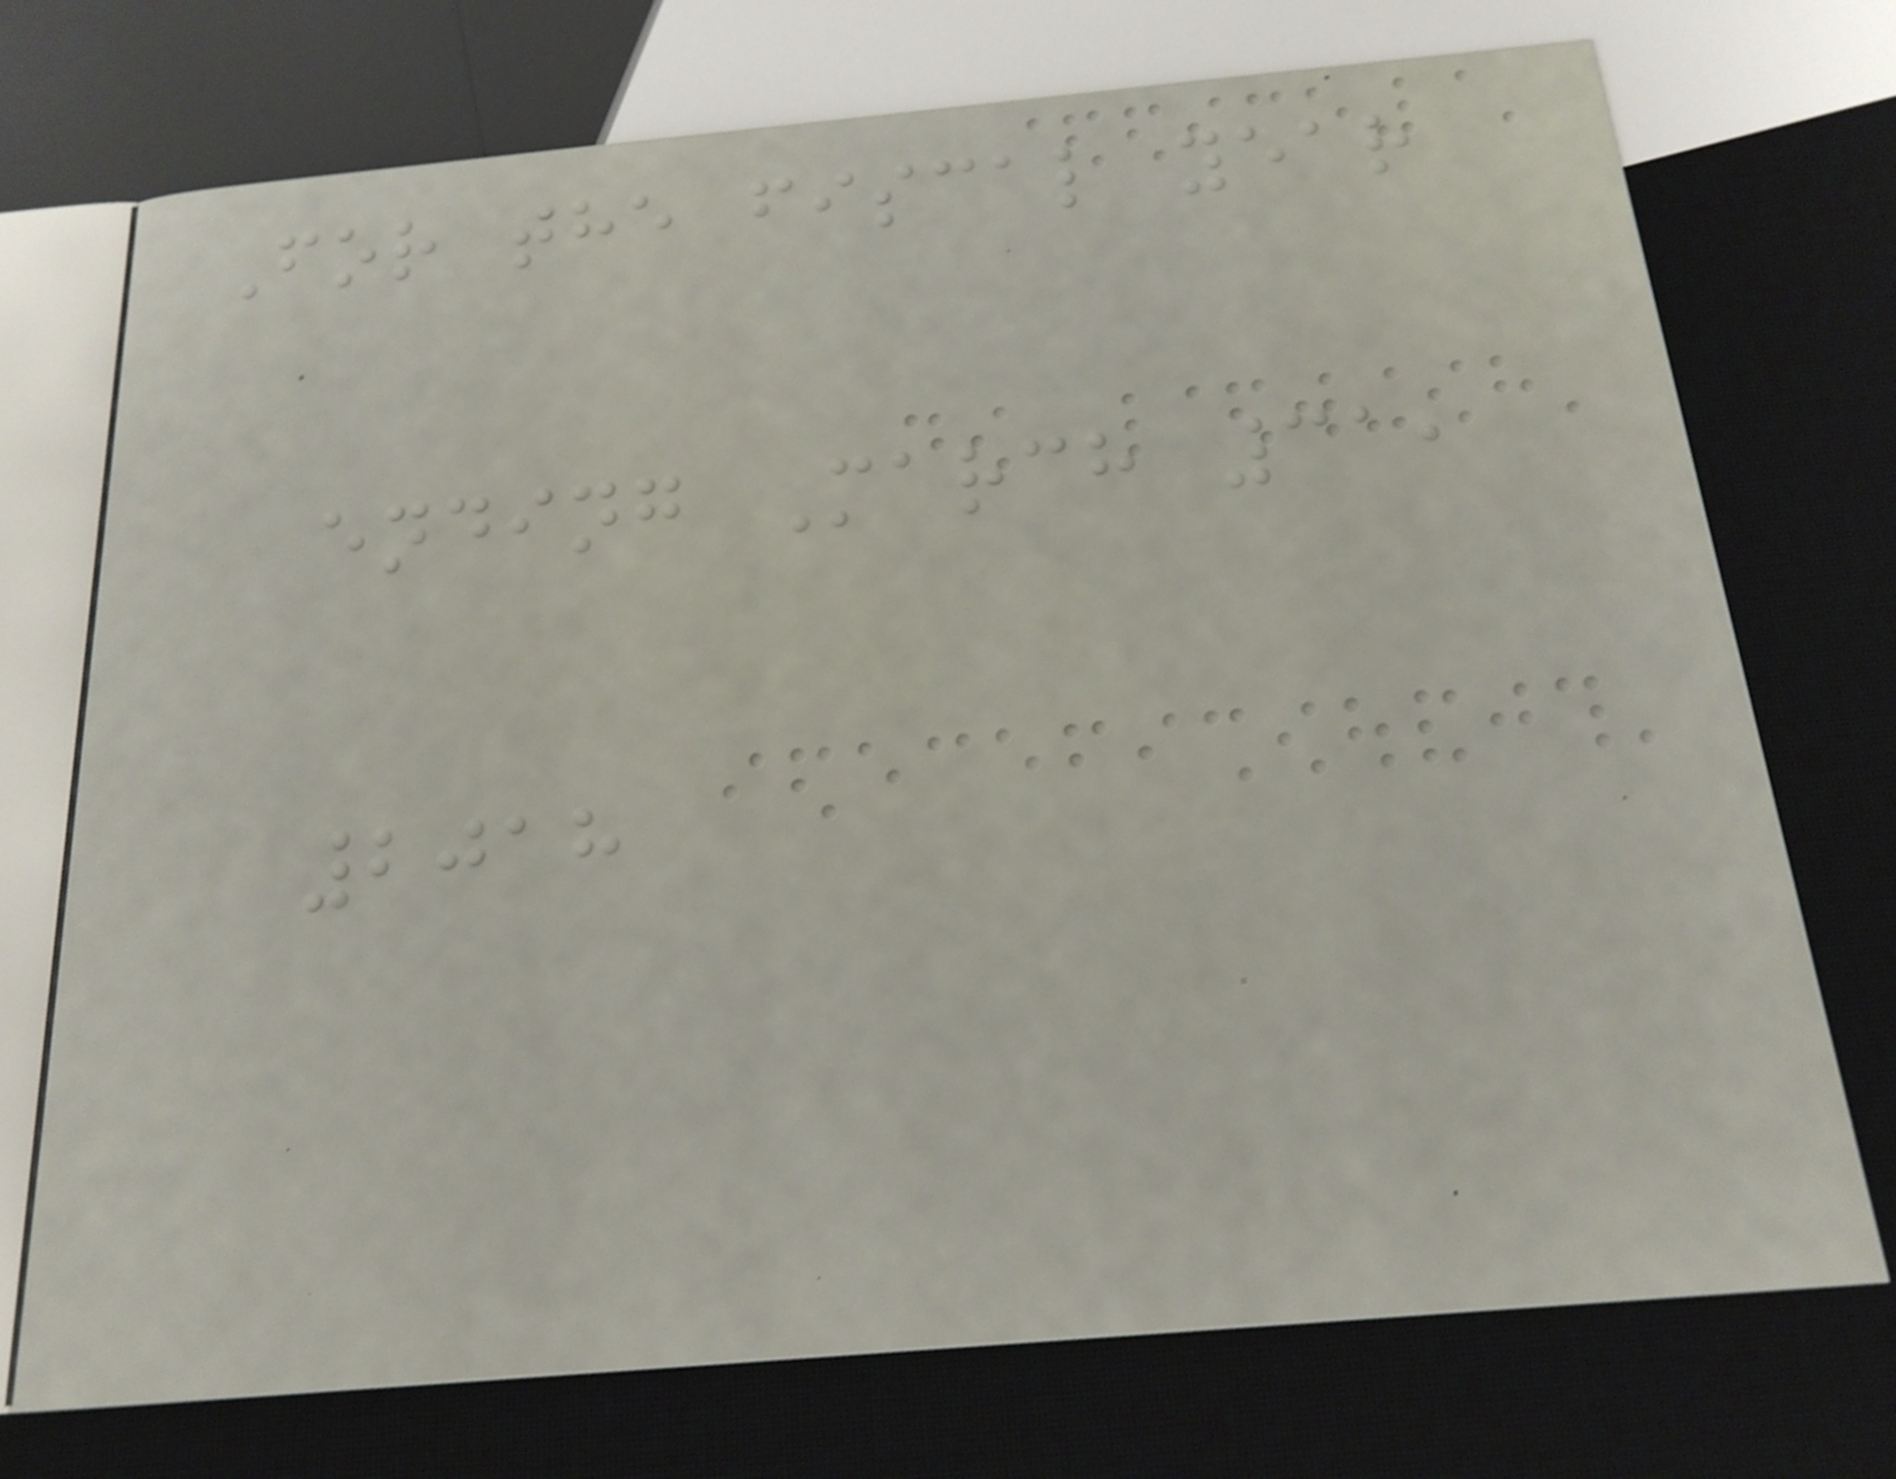For the fiscal year
ending March 31,
2018
